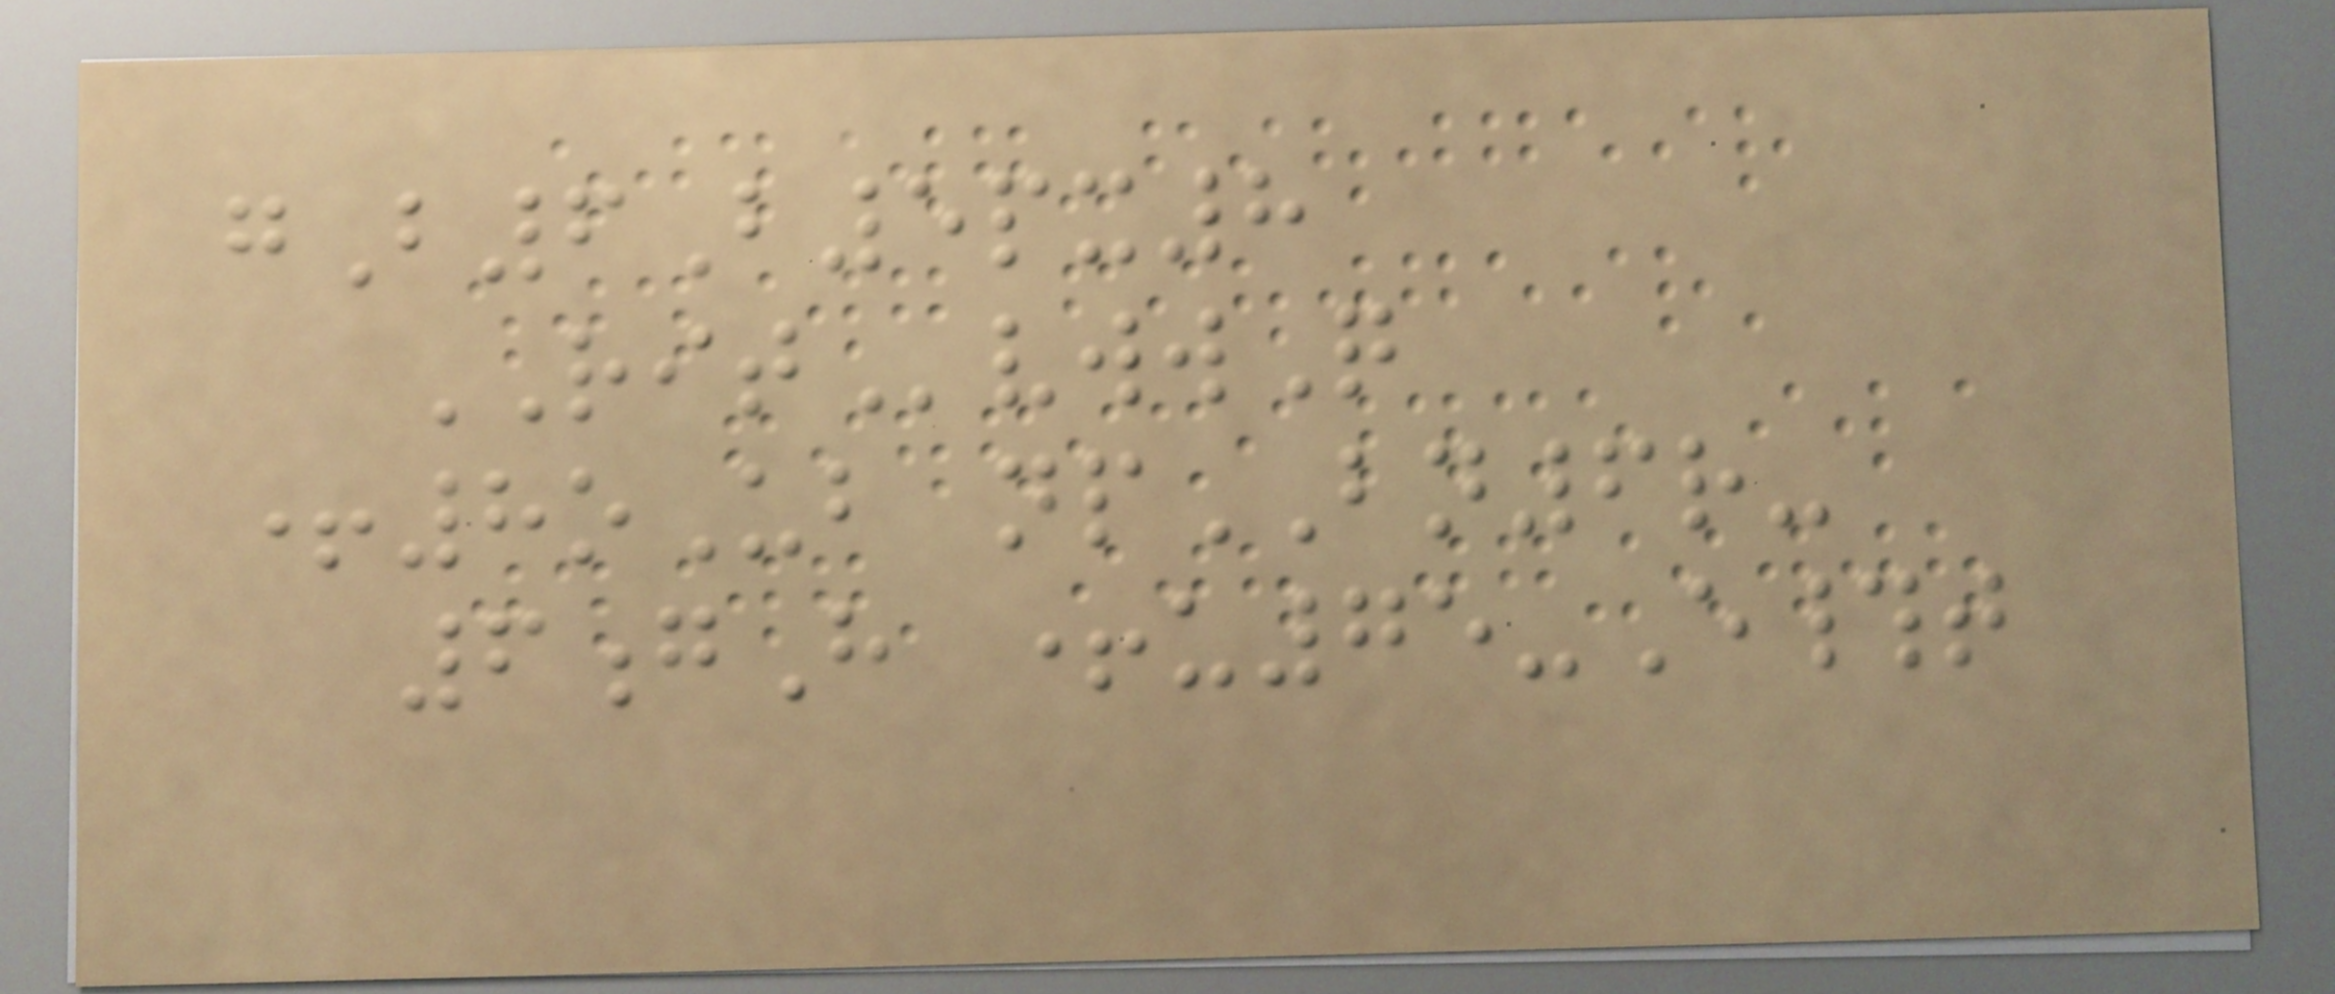gB6B5px8
RITvwwQ
+8oUb npBN6r-
6gH +u75-E#t
